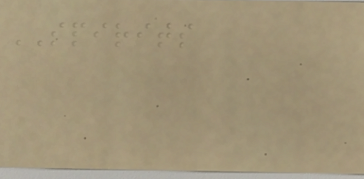SPIRITS
